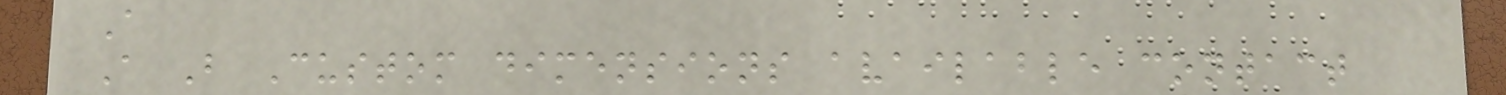A
A B Custom dimensions available contact
